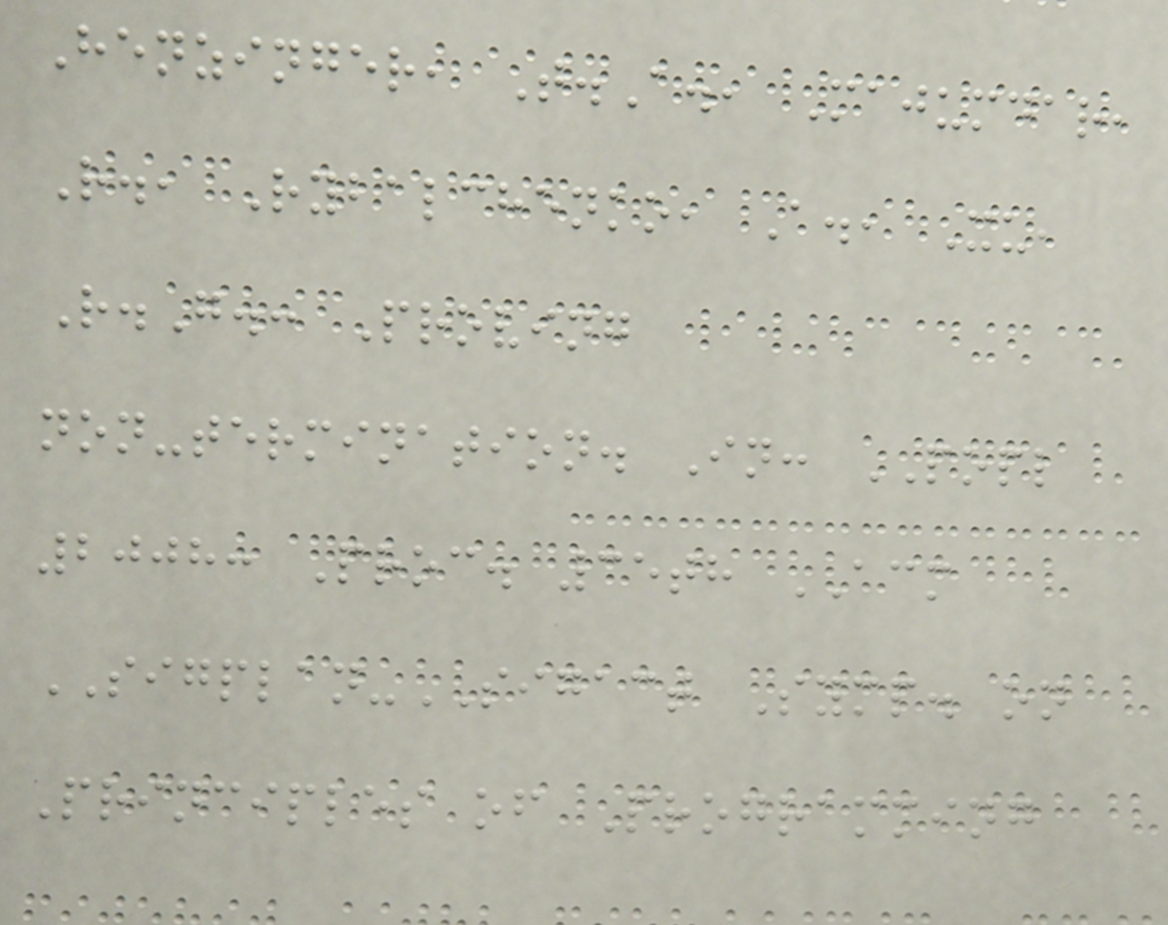Henzinger, T.A., Majumdar,
R., Rybalchenko, A., Xu,
R.G.: Proving
non-termination. In: POPL
2008: Proc. 35th ACM
SIGPLAN-SIGACT Symp. on
Principles of Programming
